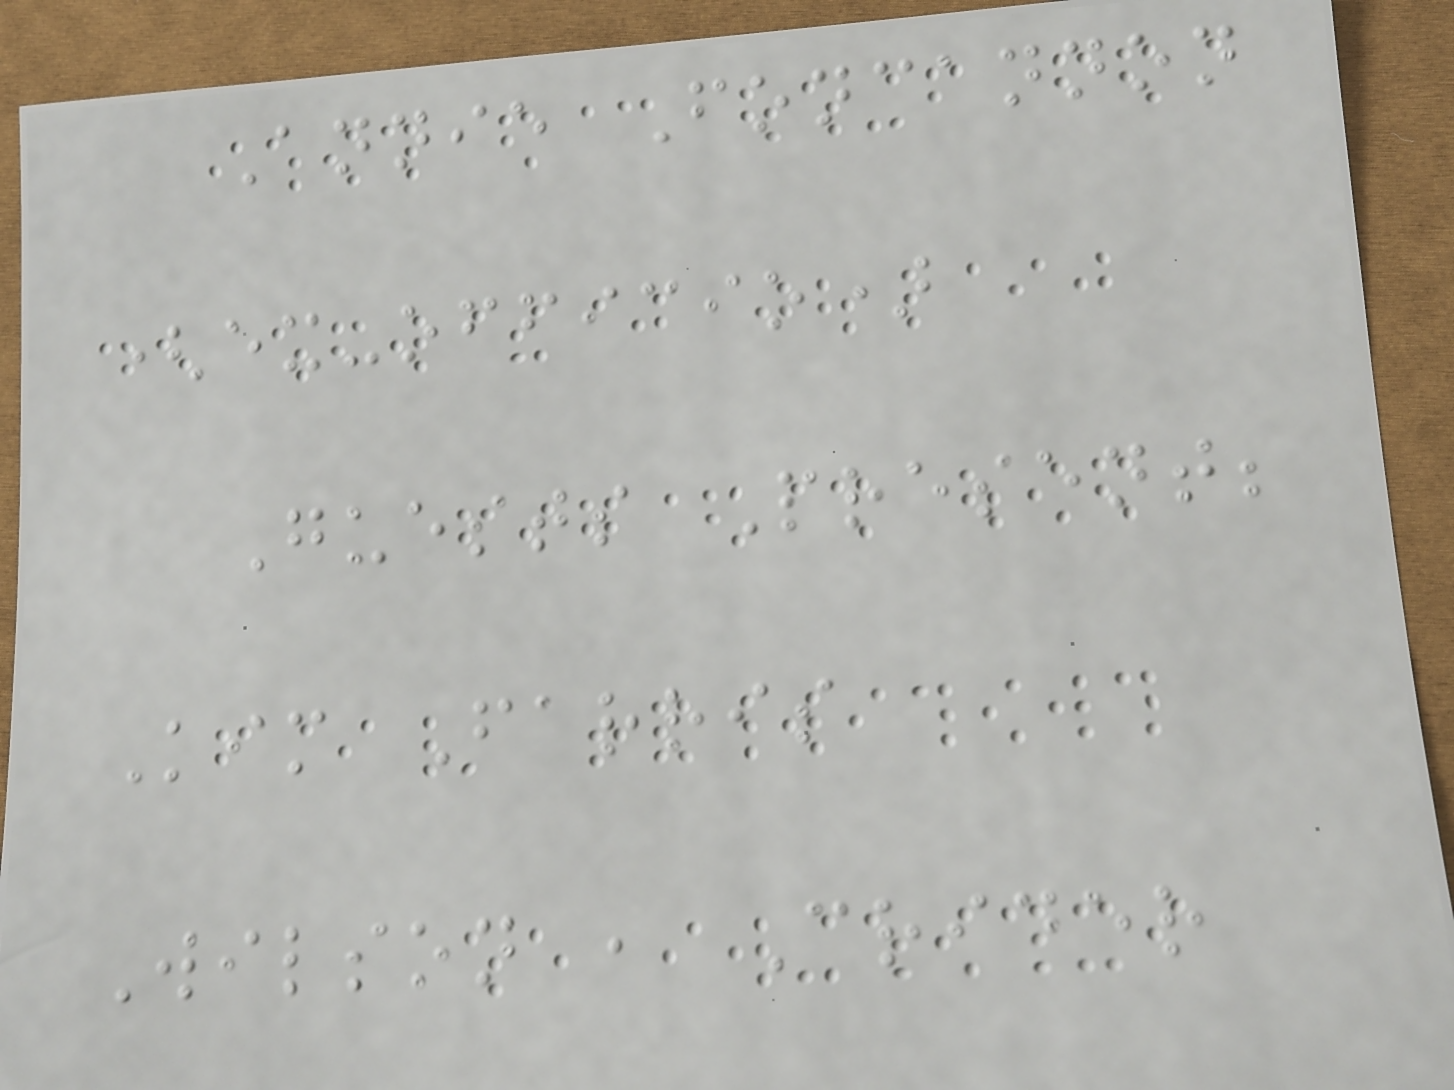Annie Foncannon
(ex-officio)
Guests Present;
Kim Farris
Wilson , Crider
